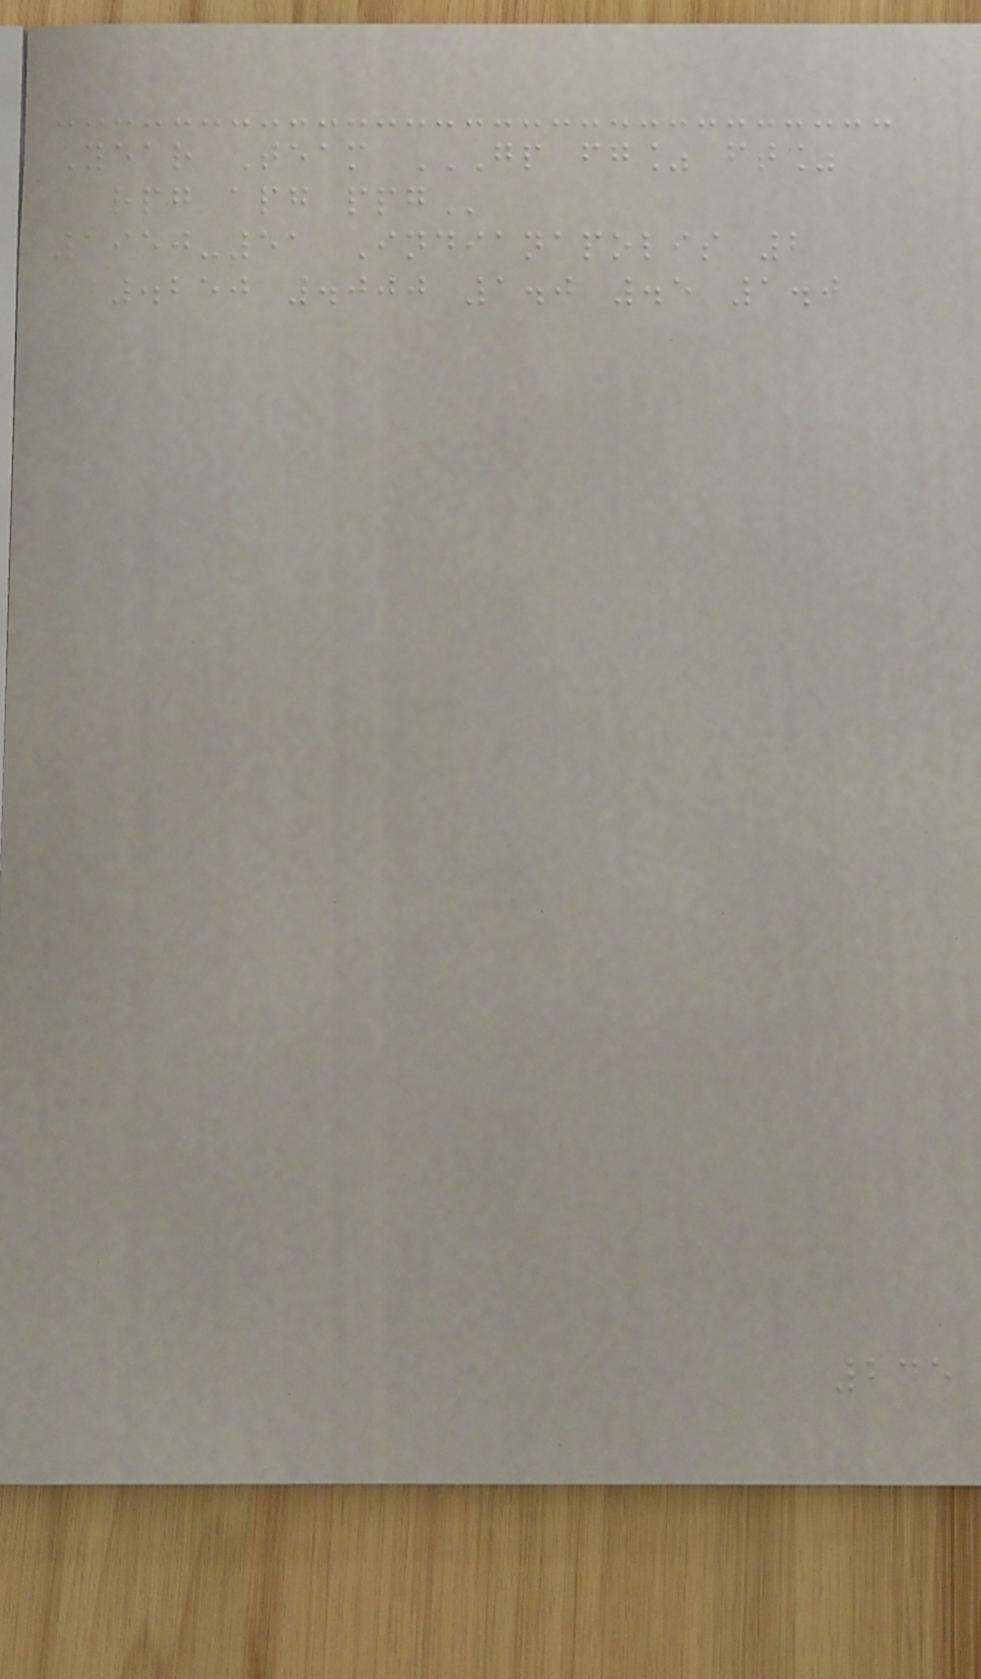Year Team GP FG% FT%
RPG APG PPG
1950-51 Indianapolis 2
.250 .000 1.0 .5 1.0
245
